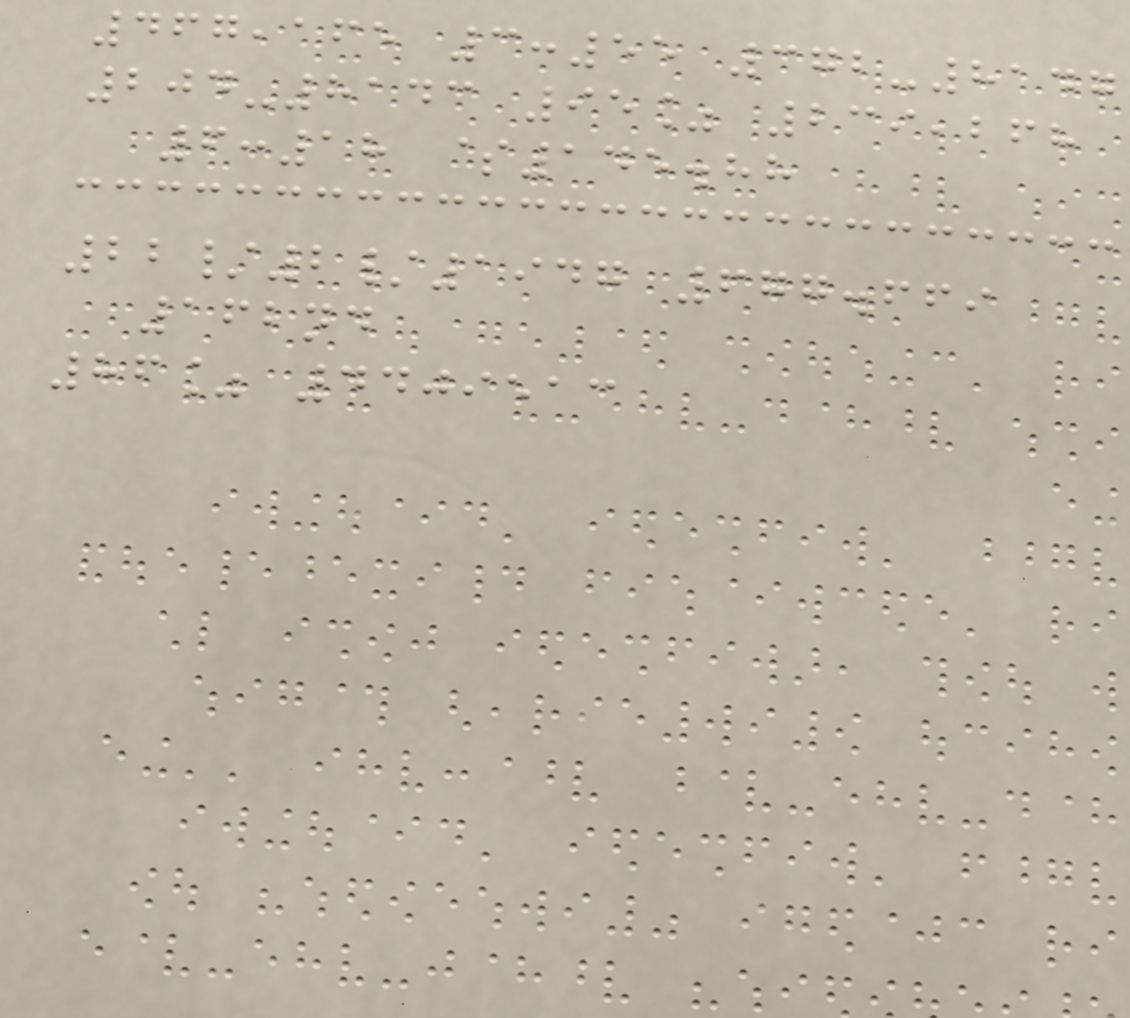467,165 3:55 372-8147
204-8143 95% 239,268
6:18 $145.88
22/2/1947 677.669
162nd
86% 4409513
